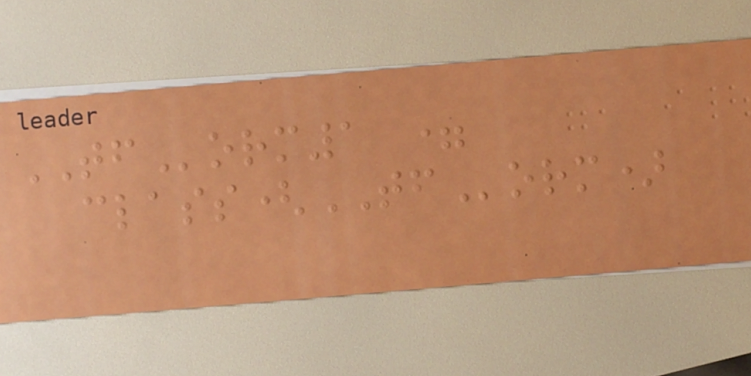TForm1 =
class(TForm)
